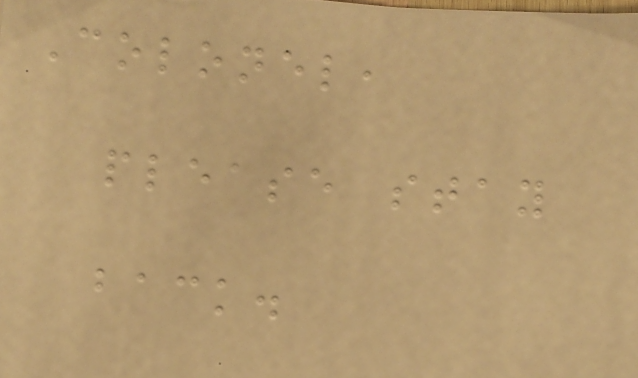Colonel,
please stay
back.
